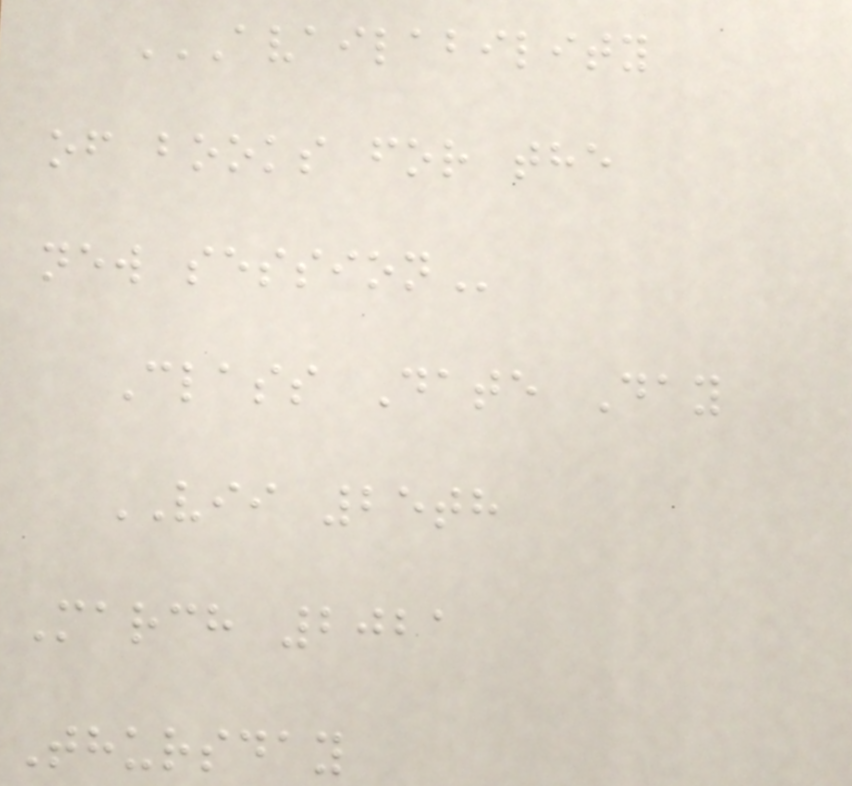AVAILABILITY
OF BOOKS FOR THE
NEW SESSION
Class Date Day
VII 25th
March 2021
Thursday
